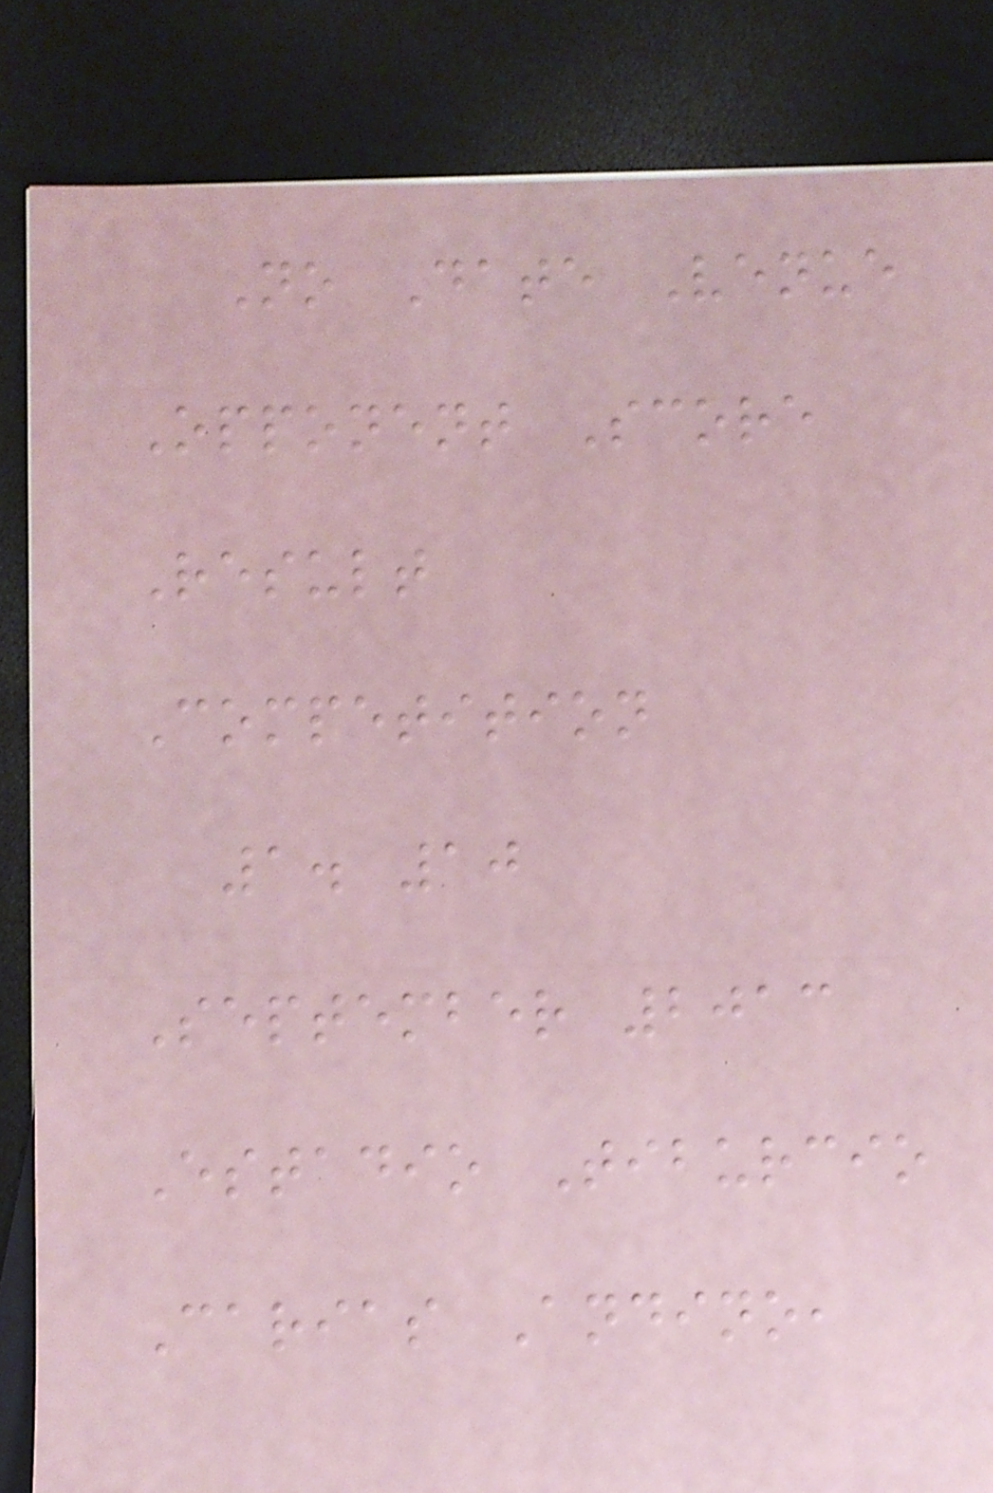No Date Venue
Opponent Score
Result
Competition
1. 10
September 2013
Estadio Tiburcio
Carias Andino,
